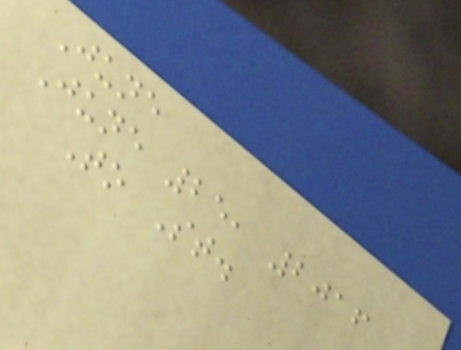June
June 25, 2016
To St.
